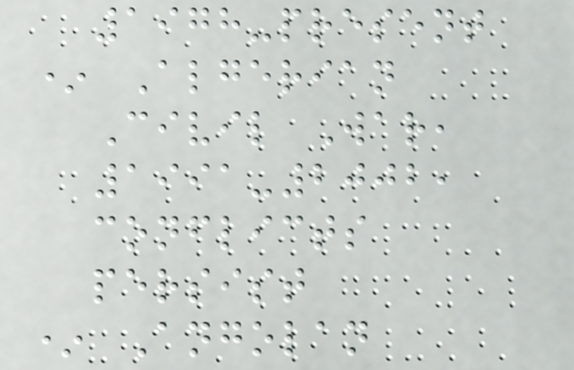1978-present
* Algerian
Civil War,
1991-2002,
conflicts
persist
* Angolan
